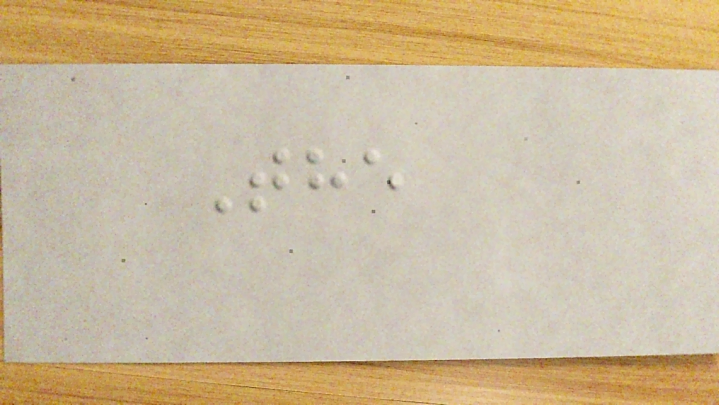The
